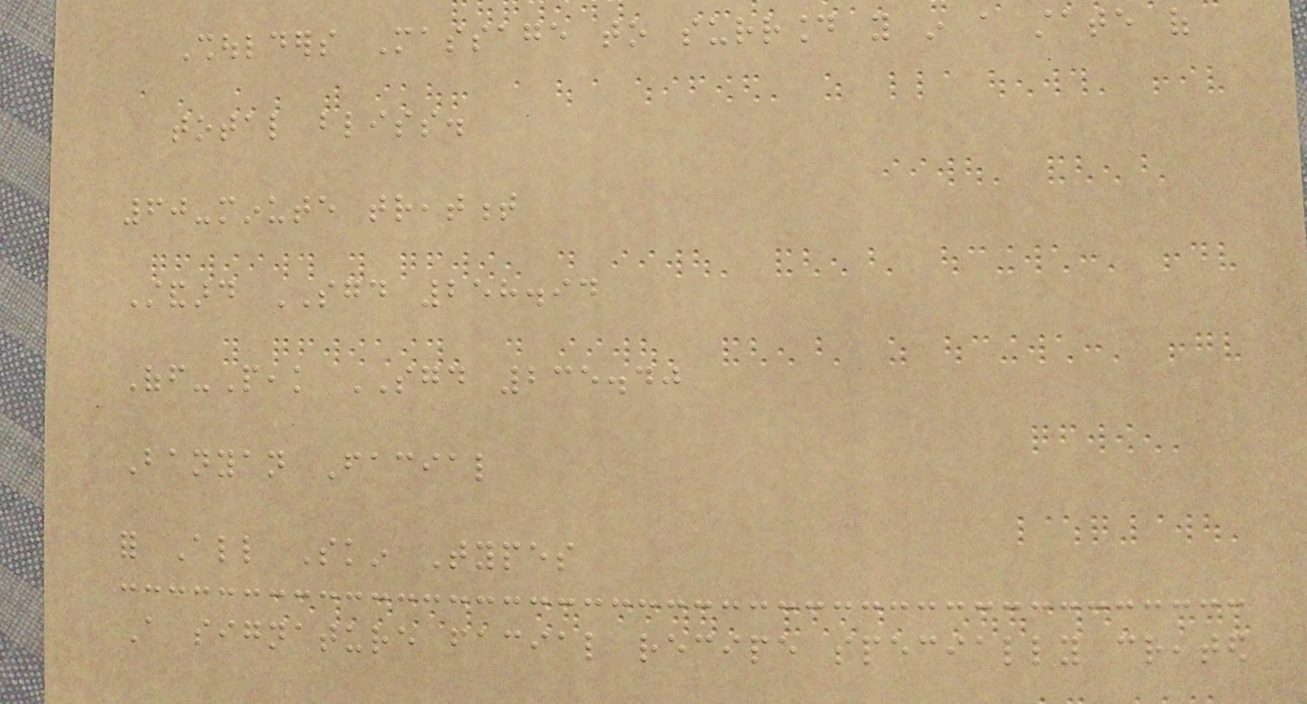Shoulders Massage to surround you in a state of
total bliss.
60-minute treatment
Standard SGD 258.94
Off-Peak SGD 235.40
Banyan Facial
for All Skin Types
A signature facial recipe specially created
